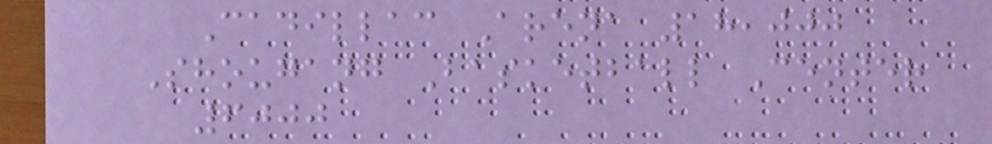Cadillac Arena 18,000
Shougang Basketball Center
6000
